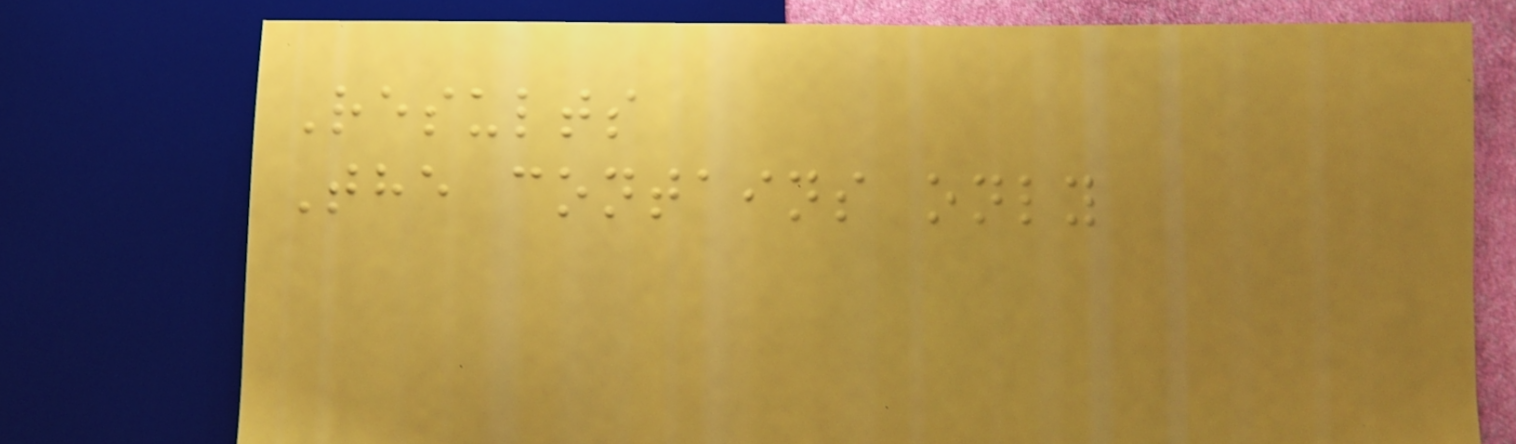Results
The contains only
